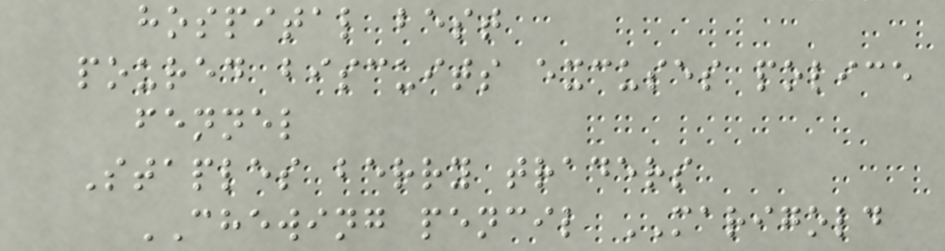hospital best
poured biscuits excuses police
fennel
Staples berry traders
CHEWING pencil MARIGOLD
